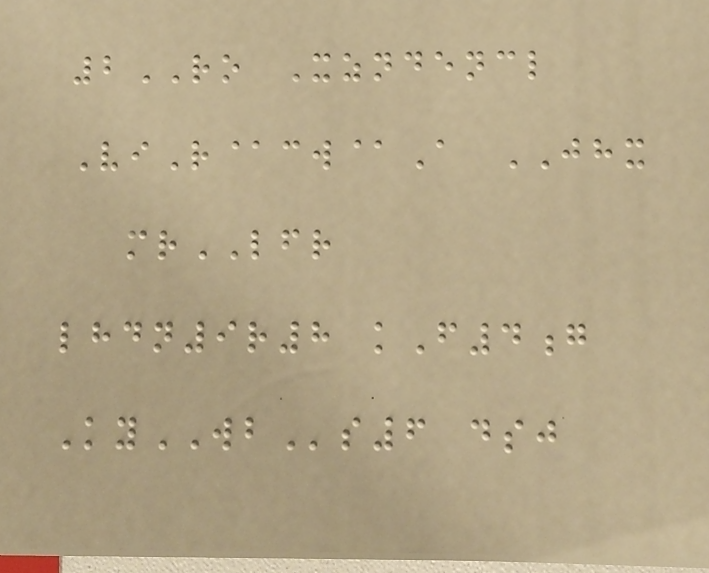2RO Xzndencl
ViR@cw@A JHX
mrLFR
lhdn9r8 kF4g
KyWBs6 dsj
